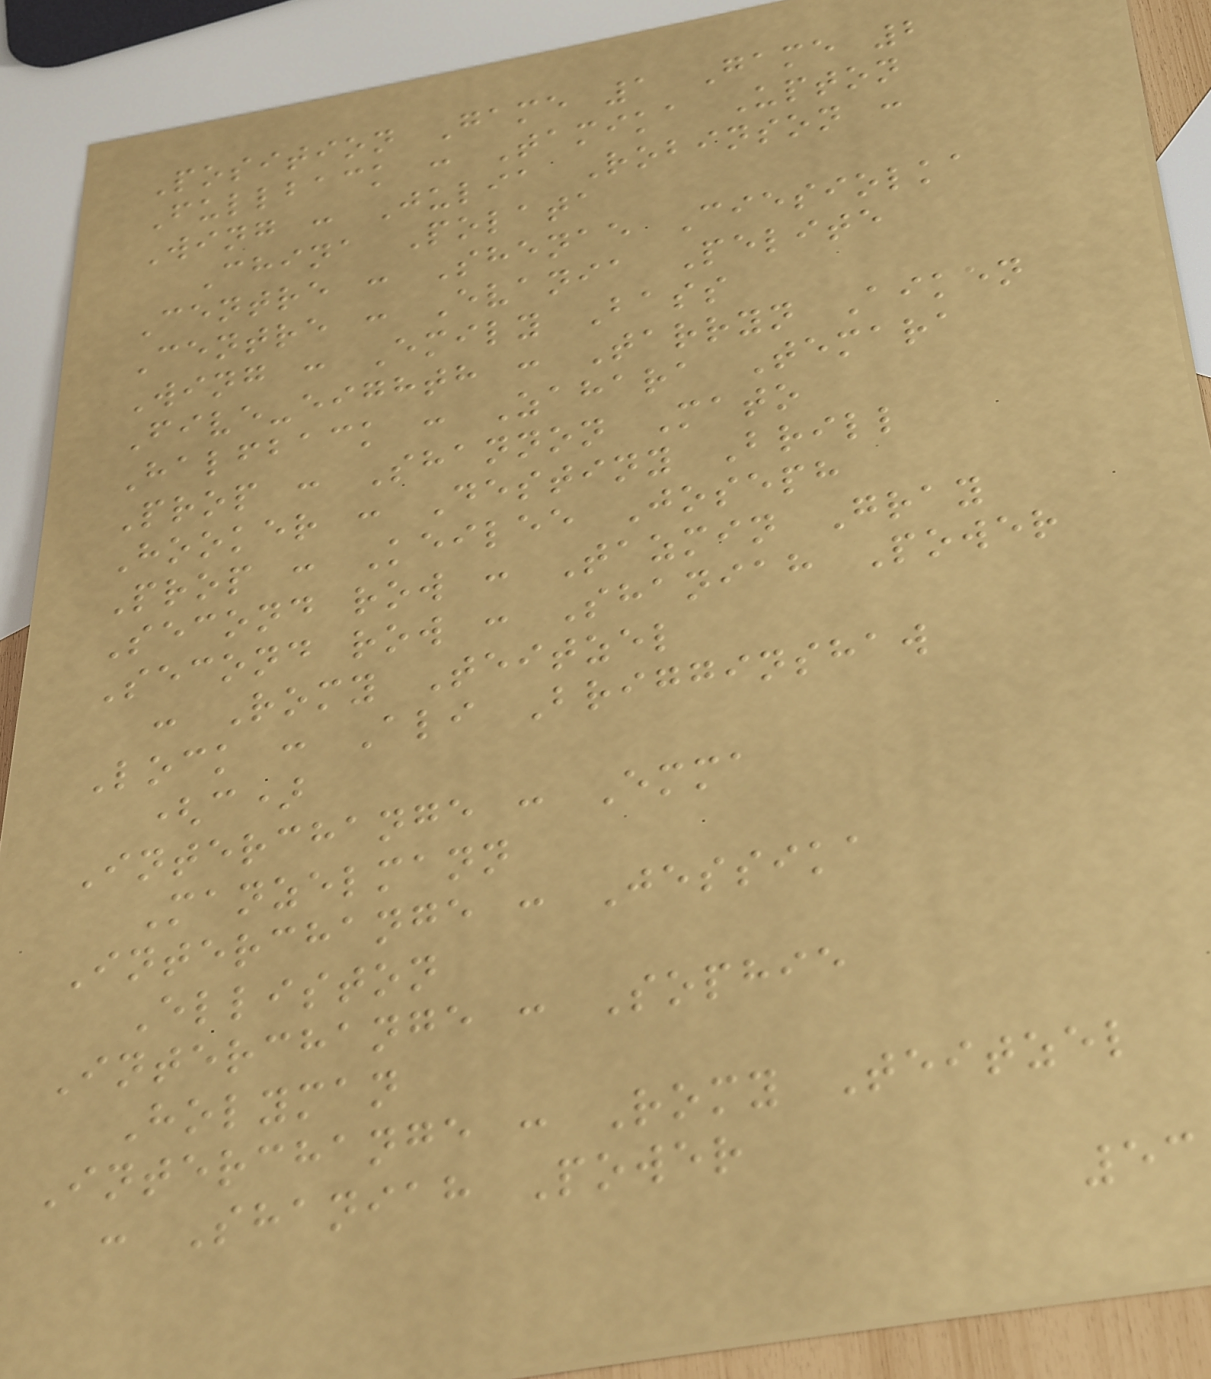Position Game 1 Game 2
Fullback : Tamika Upton
Wing : Julia Robinson :
China Polata
Centre : Shenae Ciesiolka
Centre : Evania Pelite
Wing : Emily Bass
Five-eighth : Tarryn Aiken
Halfback : Zahara Temara
Prop : Shannon Mato
Hooker : Destiny Brill
Prop : Keilee Joseph
Second row : Tazmin Gray
Second row : Shaniah Power
: Romy Teitzel
Lock : Ali Brigginshaw
(c)
Interchange : Emma
Manzelmann
Interchange : Jessika
Elliston
Interchange : Sophie
Holyman
Interchange : Romy Teitzel
: Shaniah Power
53
